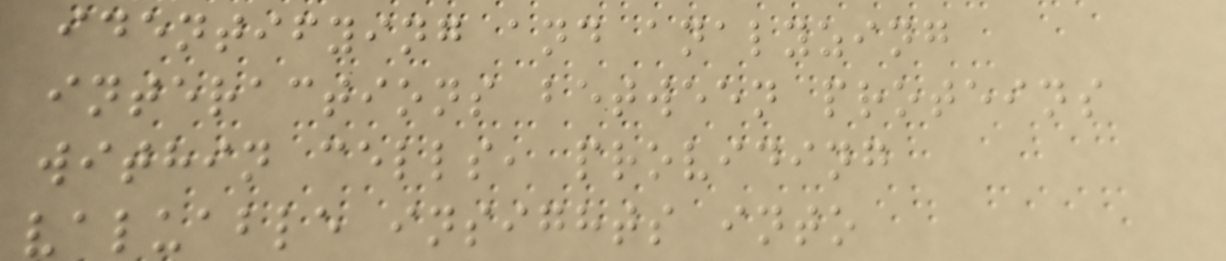identifying and analyzing
interactions between proteins
within cells, providing
valuable insights into
